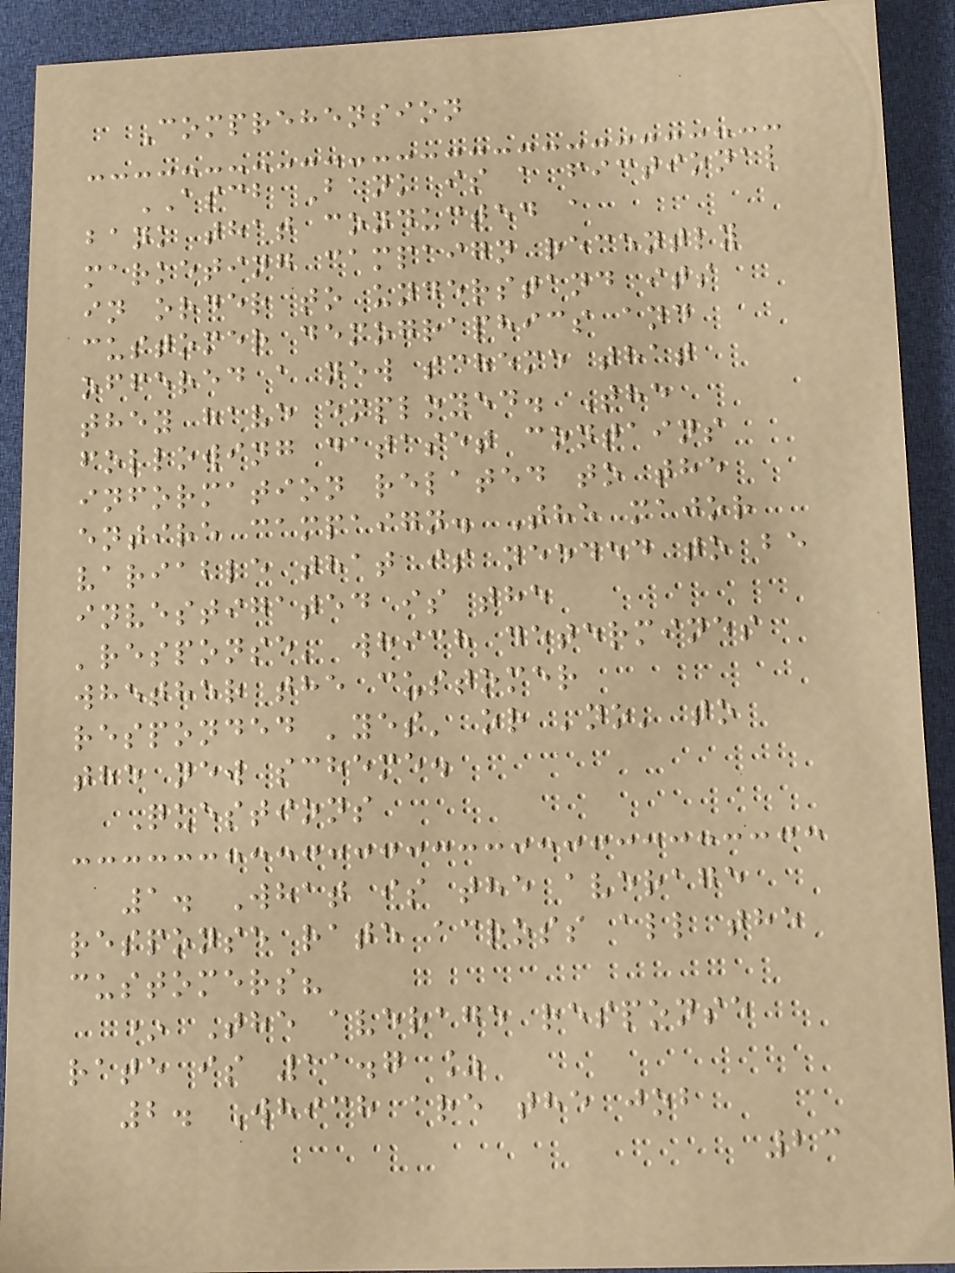Comprehension
ASCB Bank is a fictional
bank that conducted a
marketing campaign recently
in order to understand its
customer demographics and
offered a new scheme that
they have employed. The
following dataset contains
information related to the
entire campaign. The major
variable that is needed to be
investigated is the
'response' which determines
whether the customer
responded 'yes' or 'no' to
the new scheme.
Questions
1. What is the average
response rate across all the
customers?
* The average response
rate is 11.7 %
2. Which are the job
23
